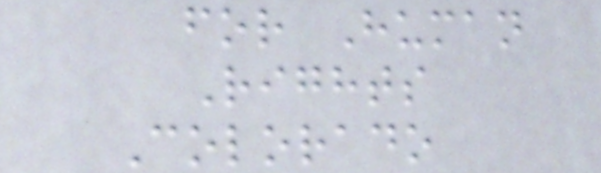for Human
Rights
Colorado
